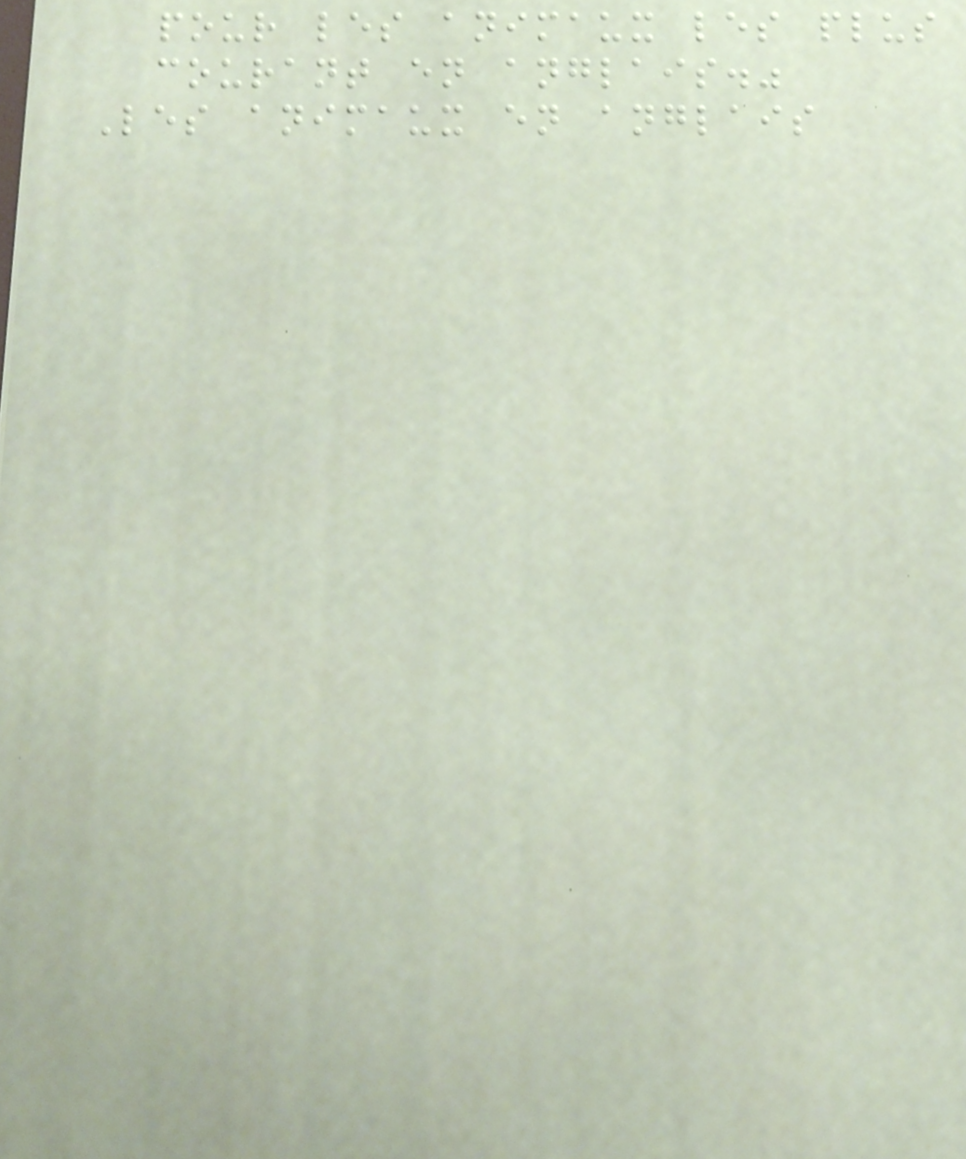pour les animaux les plus
courant en anglais."
Les animaux en anglais
